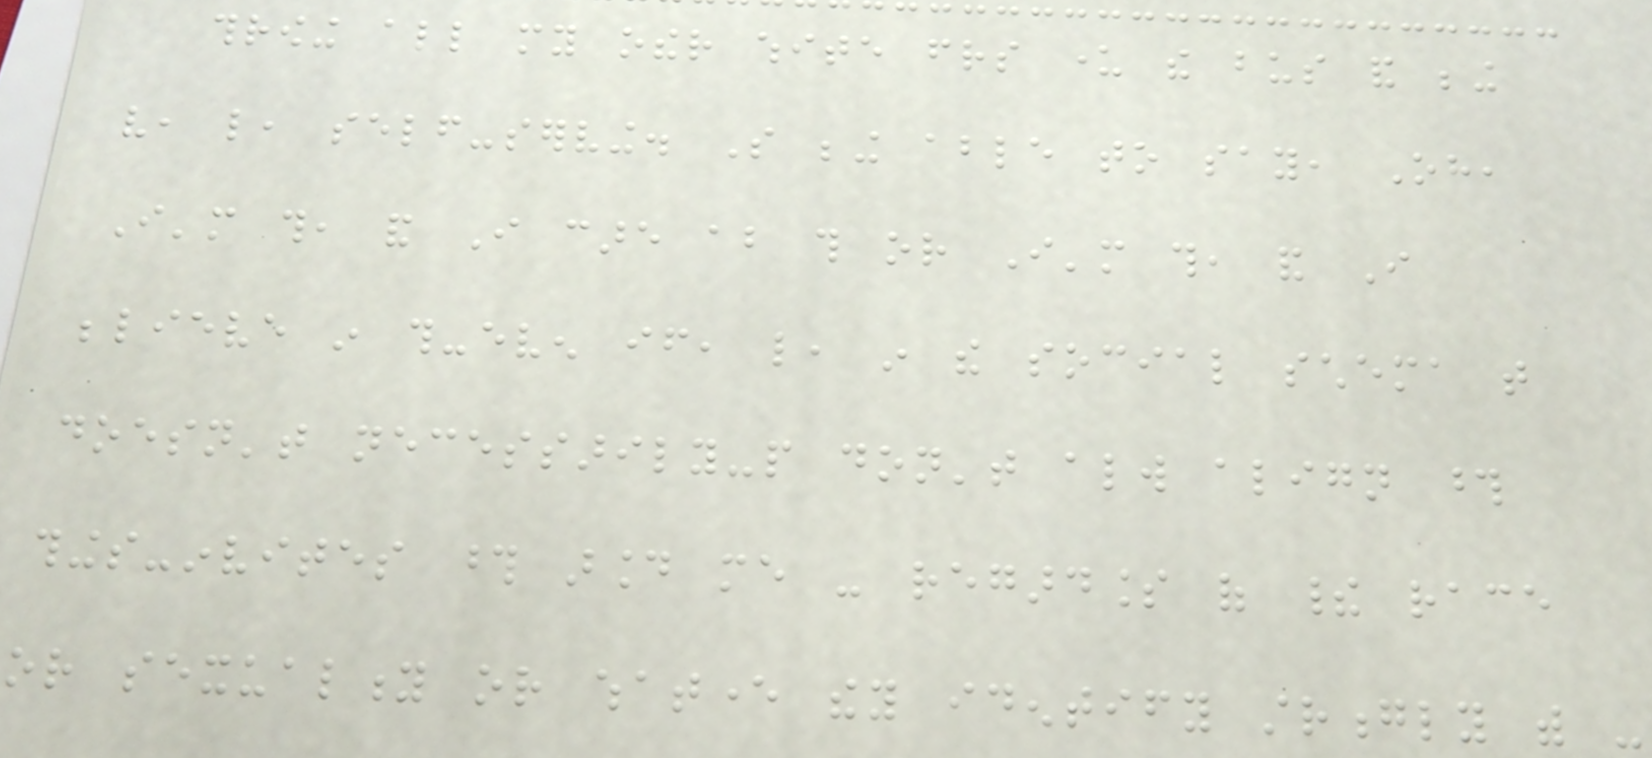throwing all my other white friends under the bus and being
very, like, self-serving. So being able to say, Oh,
I'm this, and I care about this or I'm this, and I
believe in this-even if, like, in the social schema that
doesn't necessarily-people don't always align those
things-invites those around me - regardless of their race
or sexuality or whatever they identify strongly with -
